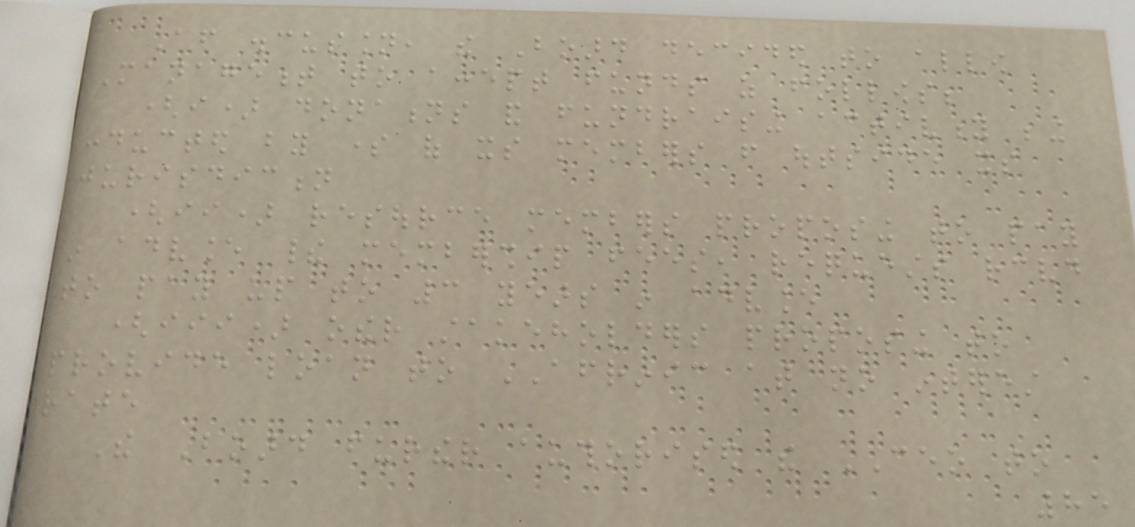After discussion, the Board decided to allow
Management to accept funds as follows;
(i) donations and fundraising activity being
conducted by some of its members from outside its
jurisdiction
(ii) resource members proposing to pay
in advance their membership fees, requests received
to pay up to 3 years in advance
(iii) other stakeholders proposing to
provide loan to AFRINIC at no interest
rate
The Board further authorised the CEO to
85
